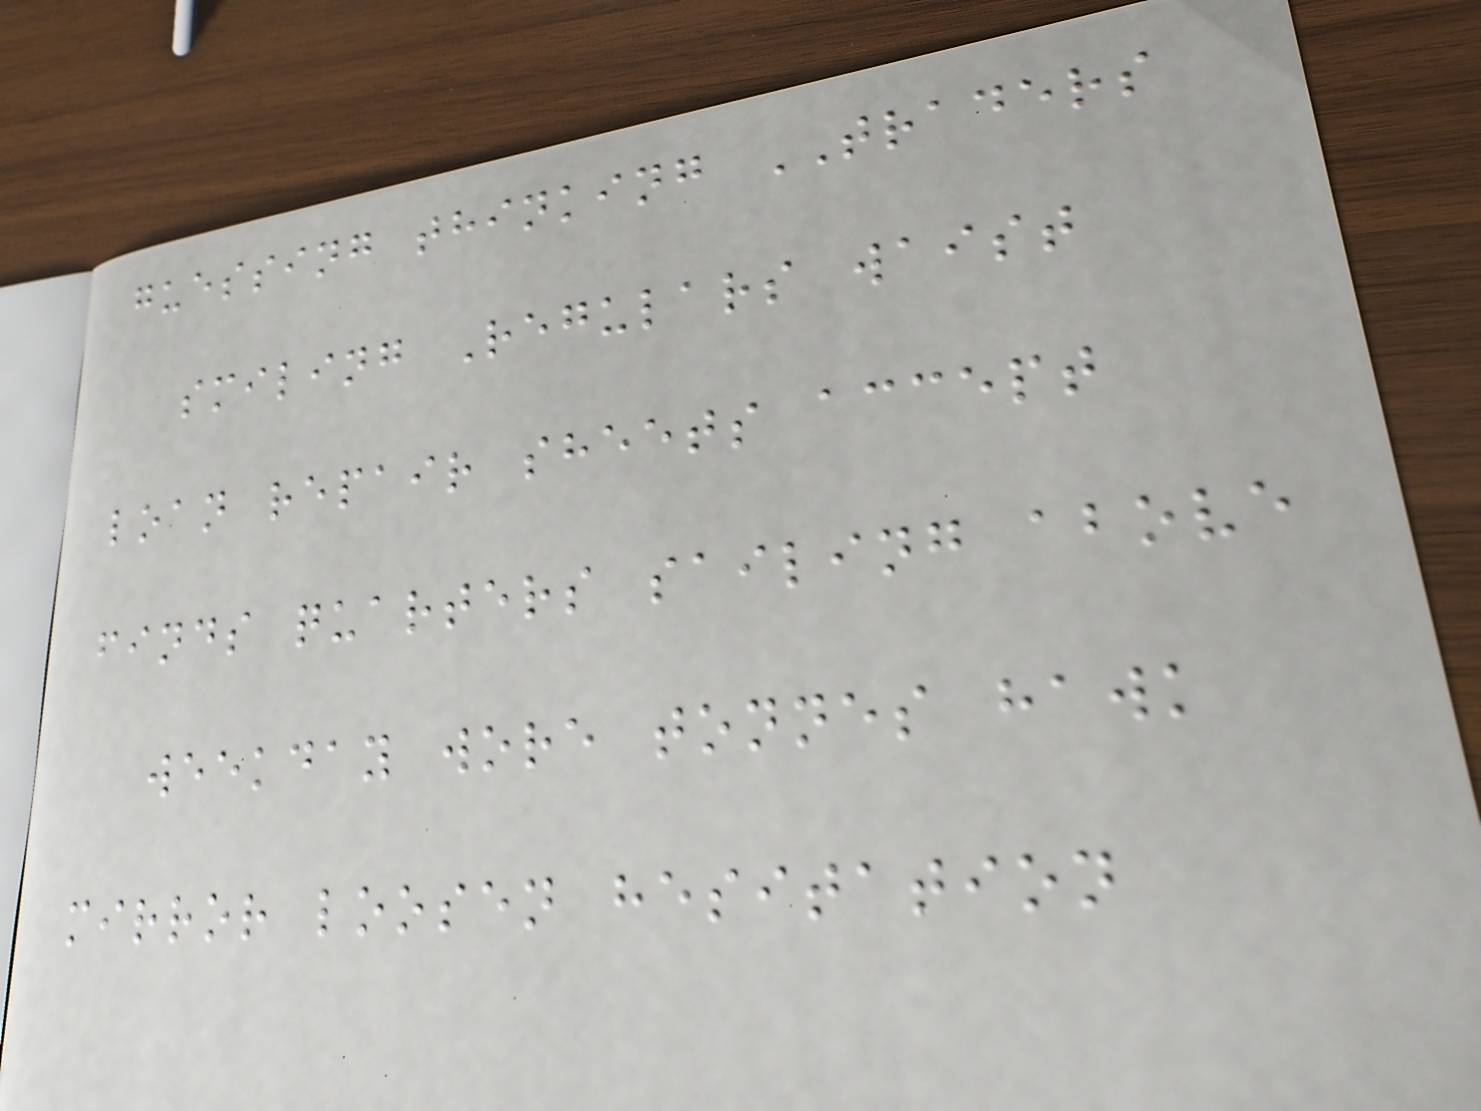guessing thinking TRADERS
smiling Regulars waist
loan repair sheets accept
finds quarters sailing above
weekday wore tonnes hawk
mirror loosen hesitation
